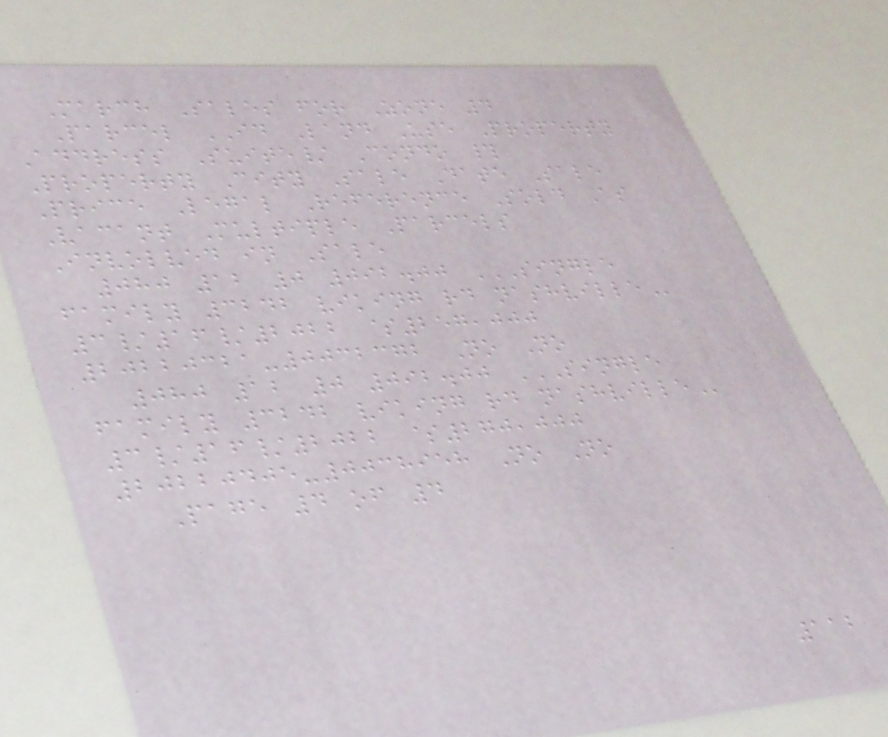March Sales for Zone 4
Parcel ID Land Use Property
Address Suite/ Condo #
Property City Sale Date Sale
Price Legal Reference Sold As
Vacant Multiple Parcels
Involved in Sale
080 12 0 092.00 SINGLE
FAMILY 3242 VIKING RD NASHVILLE
3/16/2022 $257,000
20220321-0032372 No No
080 12 0 092.00 SINGLE
FAMILY 3242 VIKING RD NASHVILLE
3/16/2022 $270,000
20220405-0038958 No No
Page 4 of 4
112
